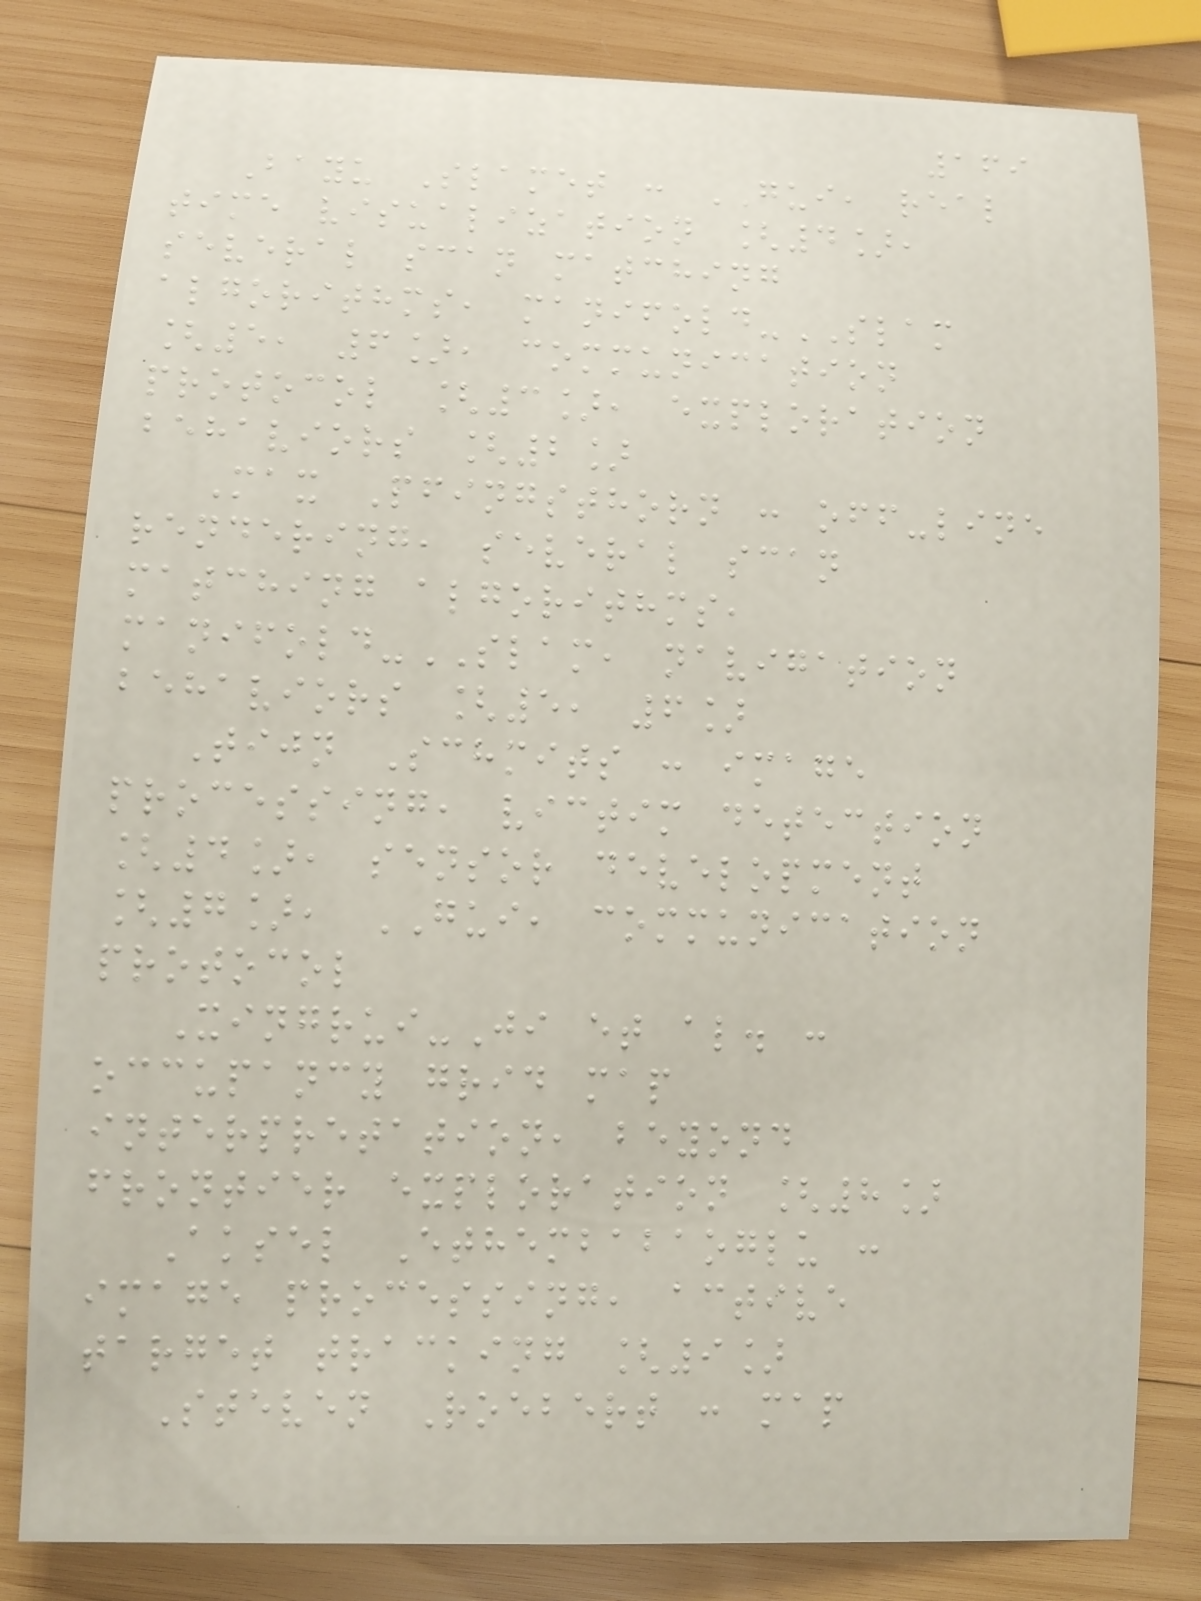169
Bayu Slamet : GUI, real
time visualization [4],
several scan matching
algorithms, manifold-SLAM
[5, 6], communication
protocol [3], exploration
behaviors [2]
Max Pfingsthorn : off-line
rendering, several scan
matching algorithms,
manifold-SLAM, navigation
behaviors [5, 6]
Tijn Schmits : image
processing, victim detection
[4], sensor development
[7], GUI, communication
protocol
Xingrui-Ji et al. :
occupancy grid map
interpretation, beyond
frontier exploration [8]
Aksel Ethembabaoglu :
image processing, active
target tracking [9]
Steven Roebert : map
